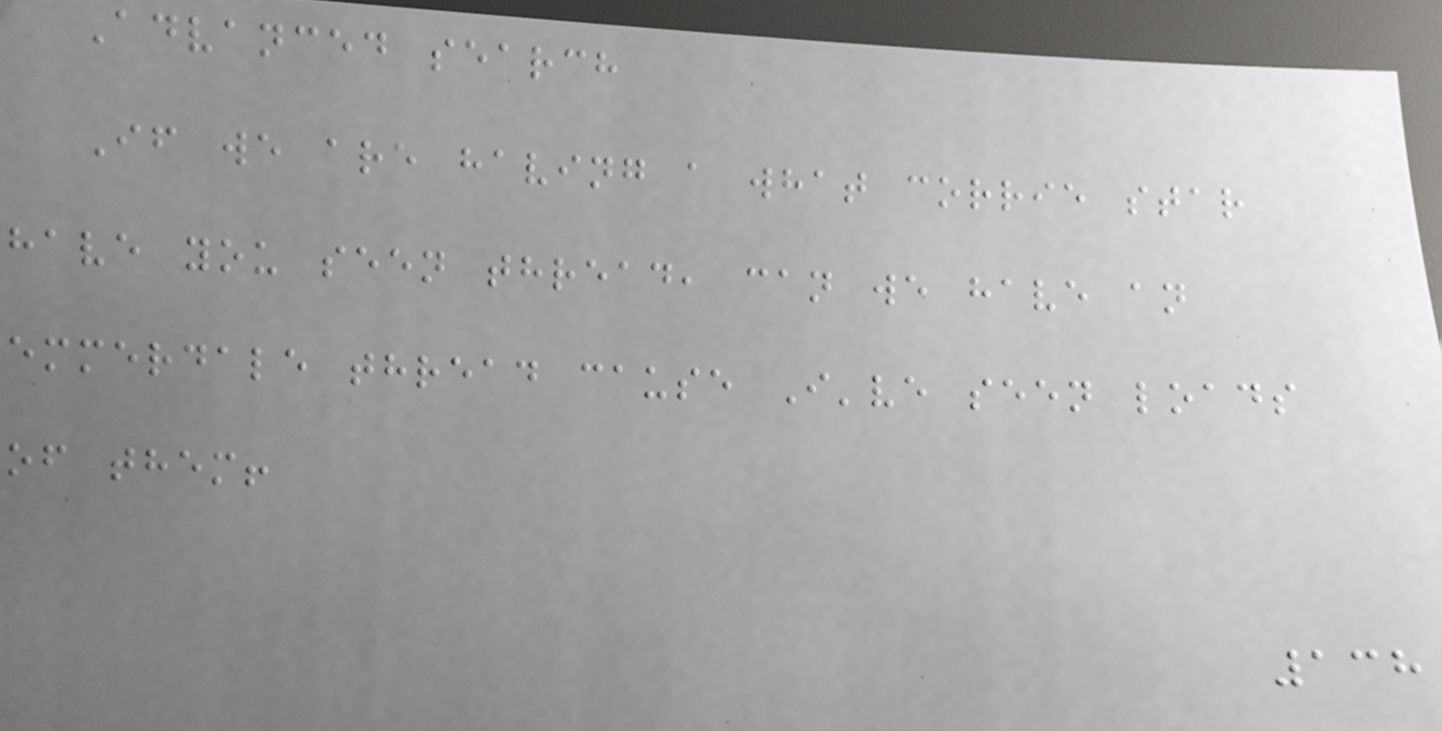Advanced search
If we are having a what corrie star
have you seen thread, can we have an
emmerdale thread cause I've seen loads
of them!
138
